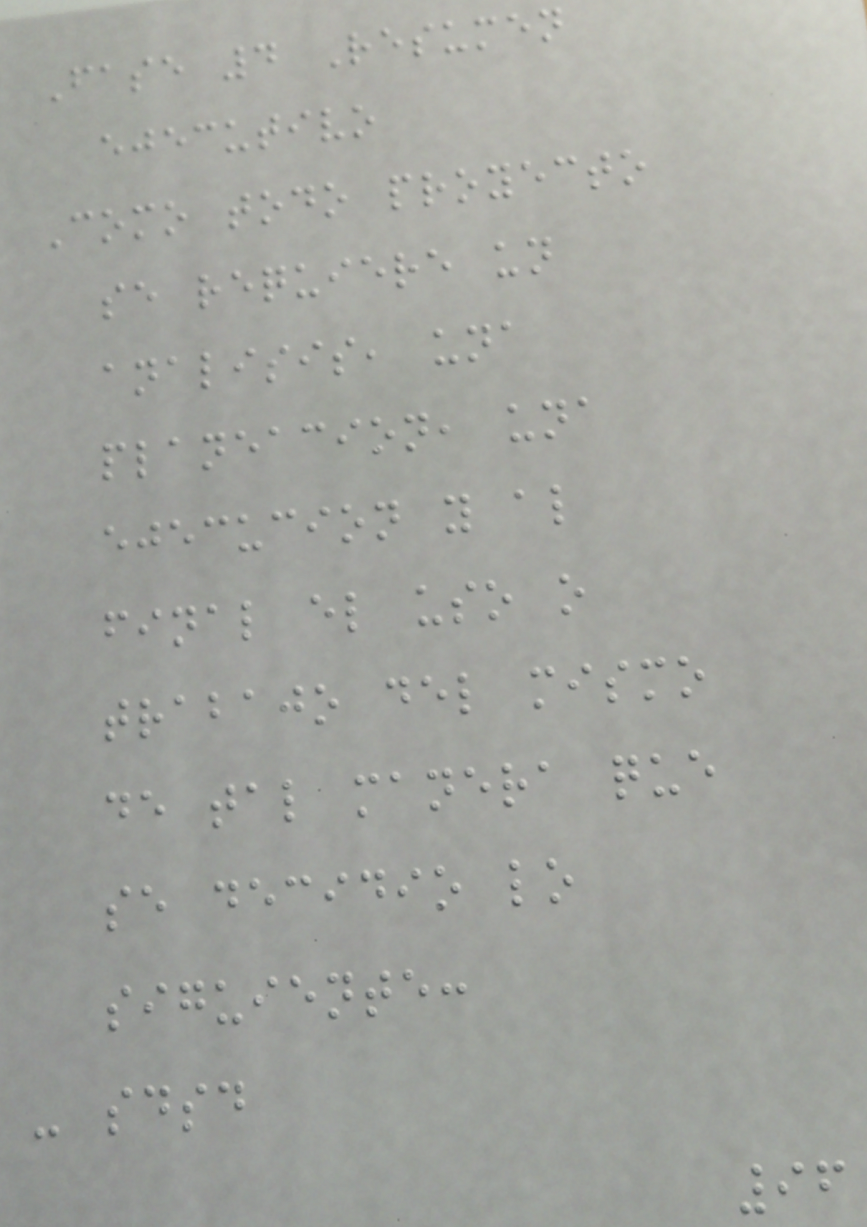Fase 4 Resumen
ejecutivo
Como todo proyecto
se requiere un
analisis, una
planeacion, una
ejecucion y al
final el uso o
trabajo del mismo
de tal manera que
se decidio lo
siguiente:
- sdsd
96
